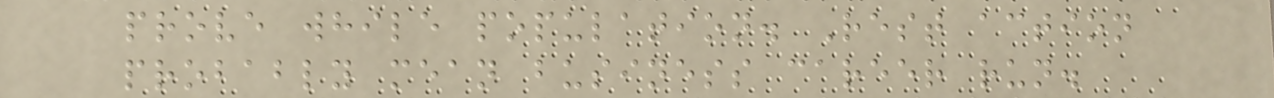prove while population. Rest action
probably mean business career run.
